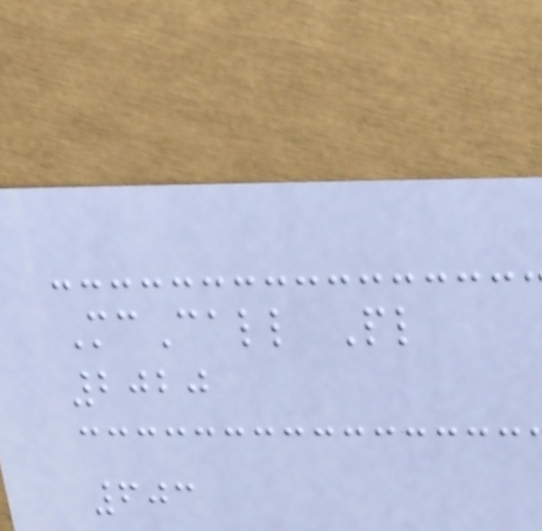McCall Pl
2020
603
